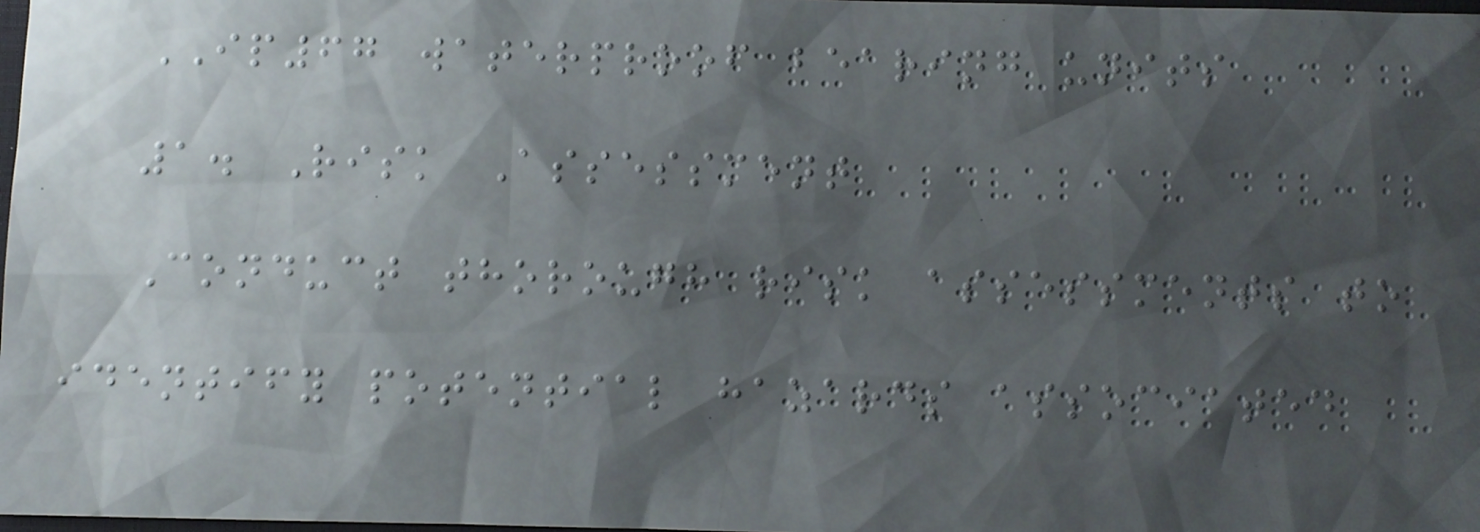IP67 waterproof bearing units
1. Risk Assessment
Conduct thorough risk assessments to
identify potential hazards associated
